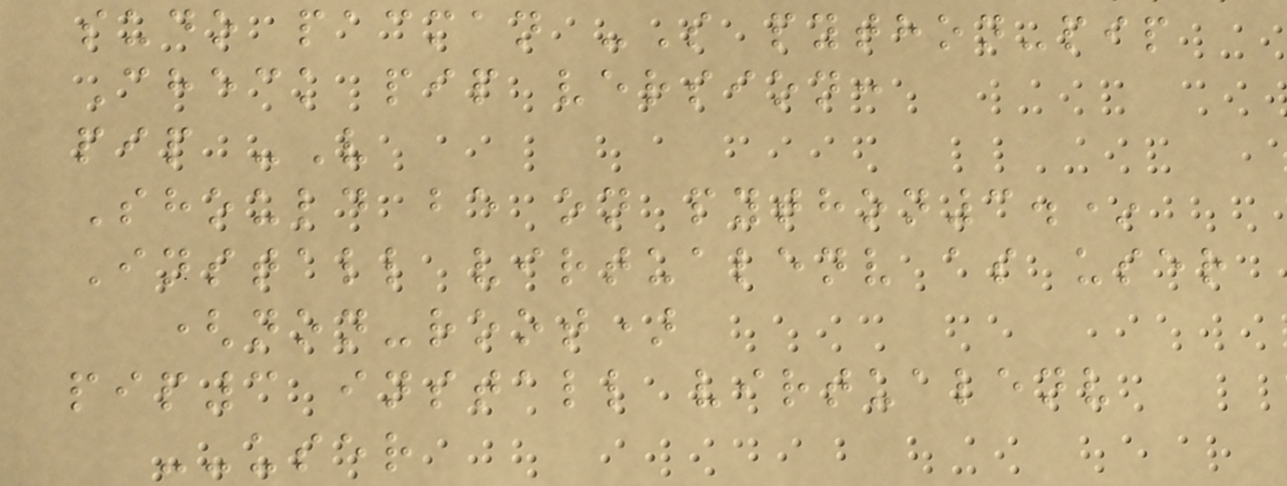sudo pacman -S python-pip
Check pip version:
pip -V
Should be on python3.*
Install virtualenv as user
(non-root)
pip3 install virtualenv
--user
